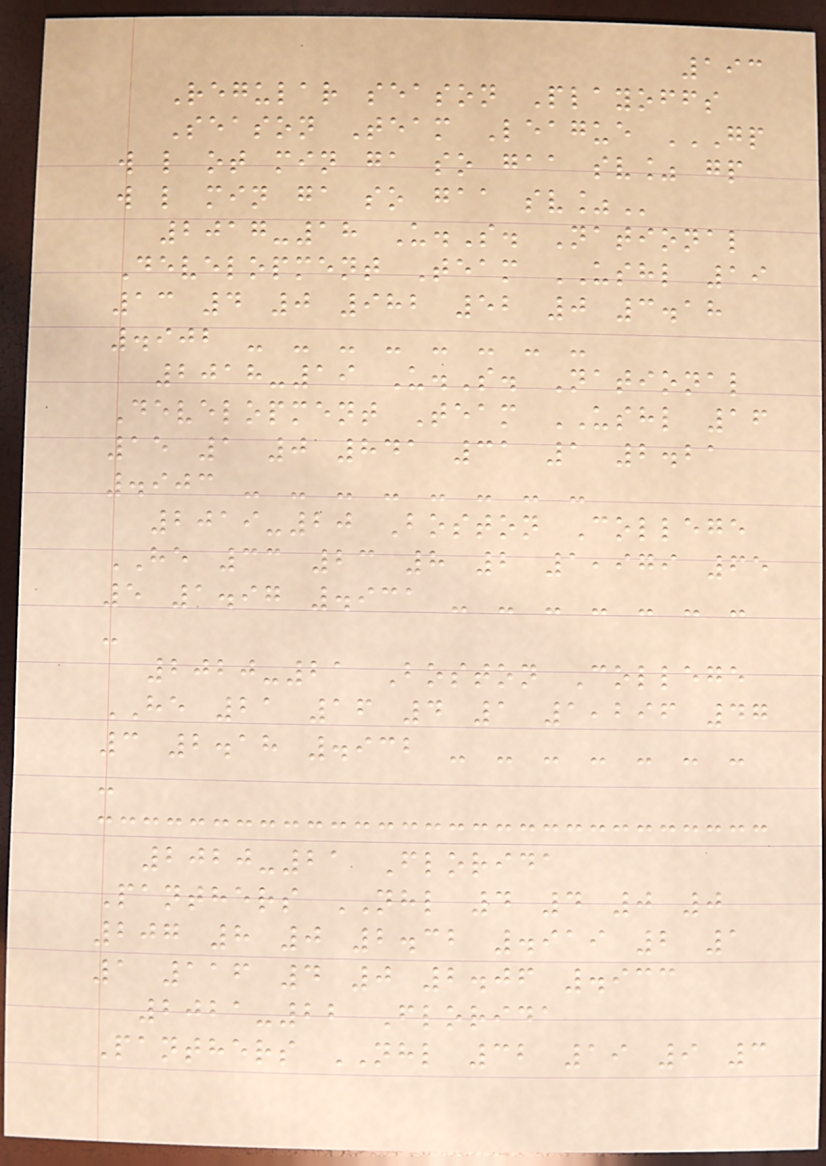193
Regular season Playoffs
Season Team League GP
W L OT MIN GA SO GAA SV% GP
W L MIN GA SO GAA SV%
2017-18 U.S. National
Development Team USHL 19
13 4 0 982 52 0 3.18
.902 - - - - - - - -
2018-19 U.S. National
Development Team USHL 16
15 1 0 841 31 1 2.21
.903 - - - - - - - -
2019-20 Boston College
HE 33 23 8 2 1,979 65
5 1.97 .931 - - - - - - -
-
2020-21 Boston College
HE 21 16 4 1 1,296 47
3 2.18 .932 - - - - - - -
-
2020-21 Florida
Panthers NHL 4 4 0 0
207 8 0 2.32 .919 2 1
1 116 4 0 2.06 .933
2021-22 Florida
Panthers NHL 32 19 9 3
